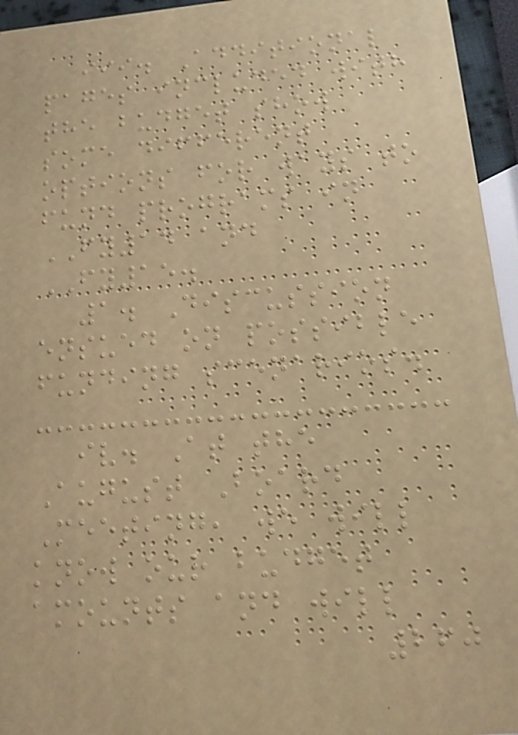iii. Additional
pages included with
the budget show
some different
options for ways to
fund programs in
FY14 and
FY15.
1. Discussion
ensued on possible
funding scenarios.
iv. At the
August Board
Meeting, we will
know our budget
amounts and will
260
